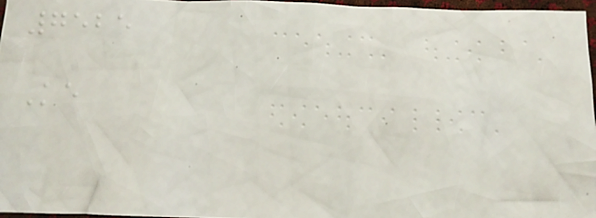7525
Ke
